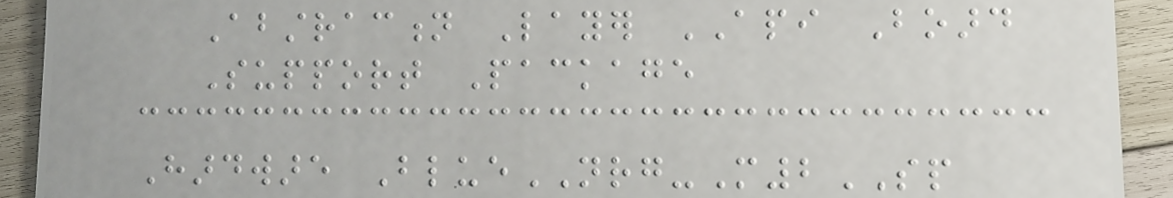Abstraction Layer API Board
Support Package
Hardware BlueNRG-M2SP
